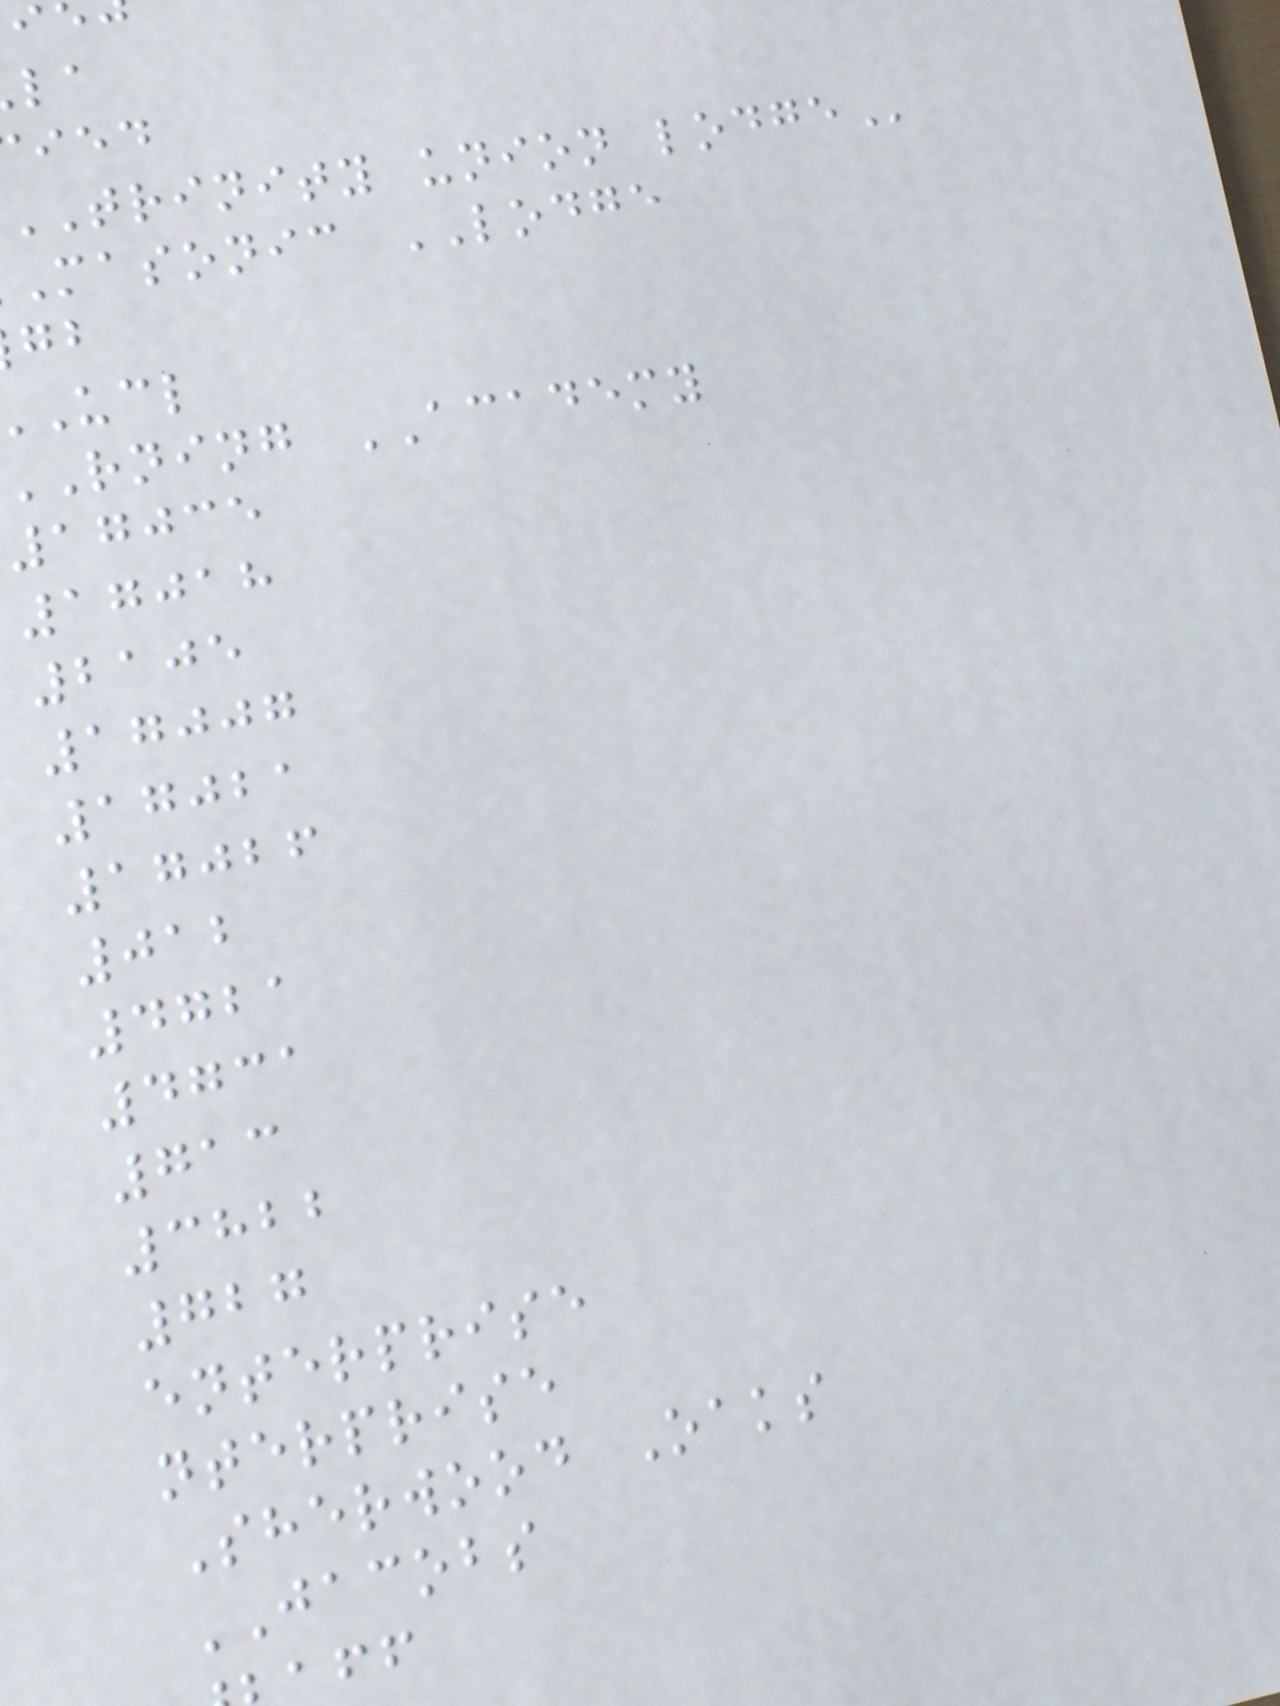trinity union
masonic LODGE
rning ACADEMY
17035
17018
2105
17007
17021
17026
012
4721
4731
713
3822
727
enterprise
nterprise
Sherwood Oaks
JACOBS
